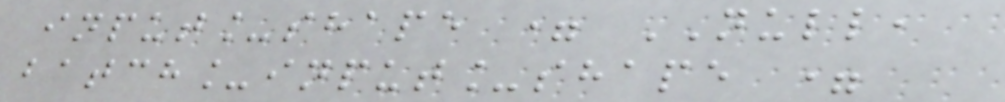input_shape = NULL,
batch_input_shape =
